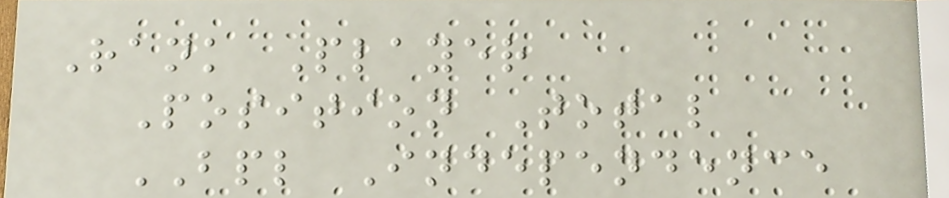Rank Player
Position Total
BPL Independence
